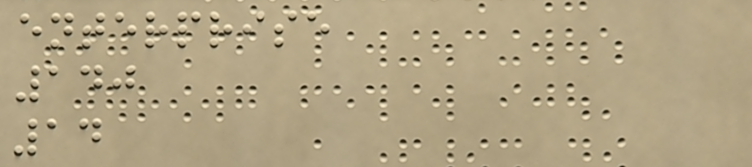enterprise
140
14
